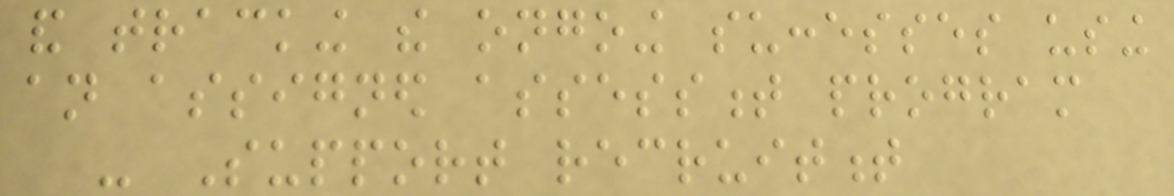and tracking the ongoing successes using
an assigned assessment program
- Support recruitment
